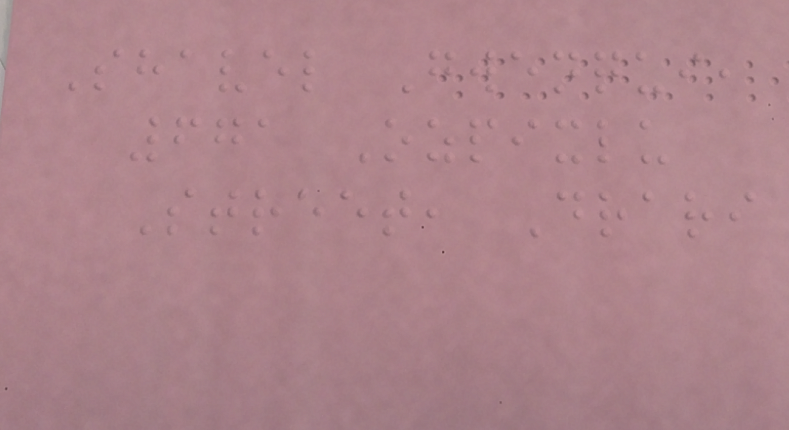Shavel Gwenqui,
671 Ozpixlu
Street, Drari
